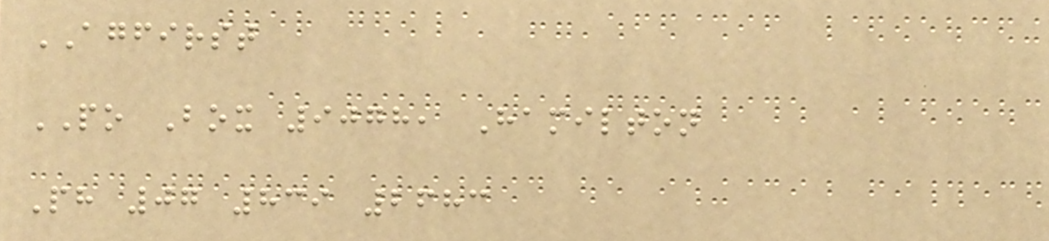AGFIRST
PO Box 9078, Hamilton
Ph 07 839 2683
